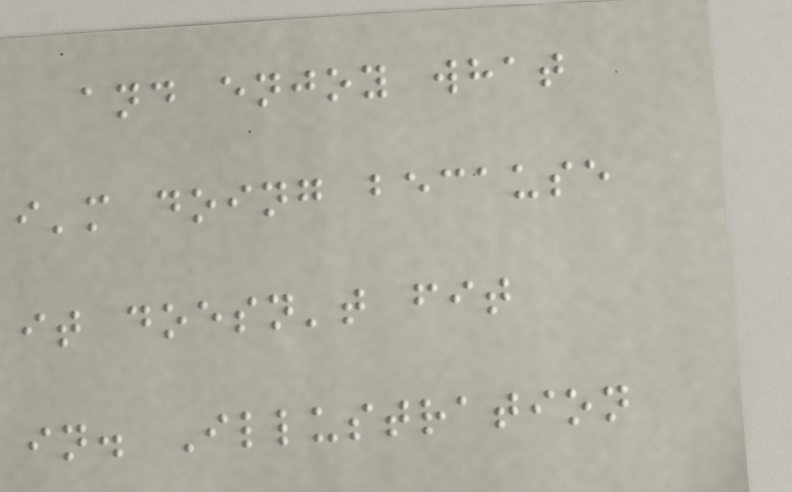and enjoy what
i'm doing because
it doesn't fit
in. Illustration
